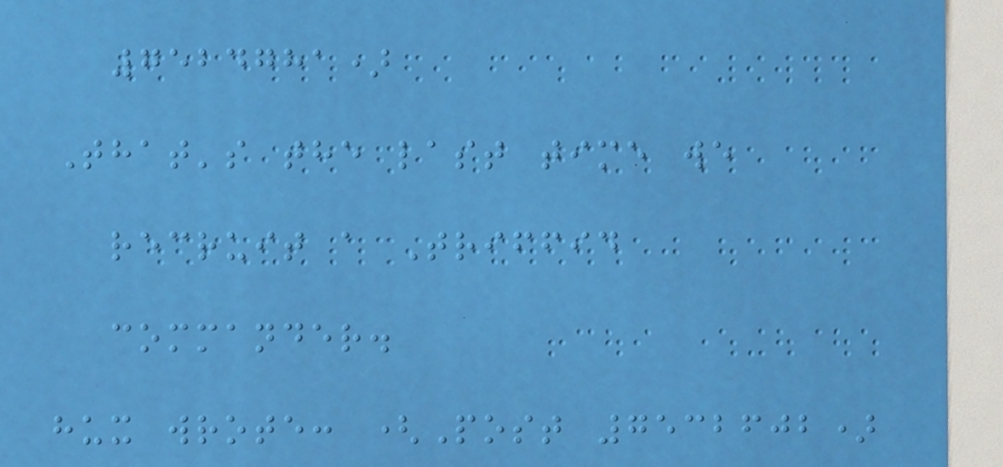7524781)
That's the last time we
recruit a Triffid
commander.
hux wrote: (Post 7532602)
